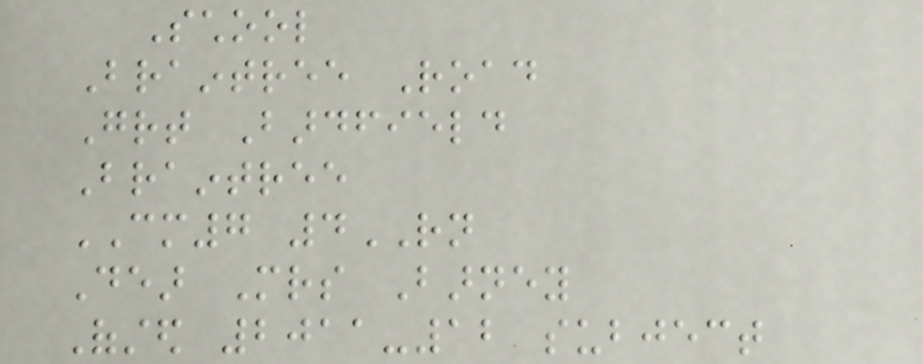School
Braintree Road
Great Bardfield
Braintree
CM7 4RN
Dear Mrs Barney
Ofsted 2011-12 subject
